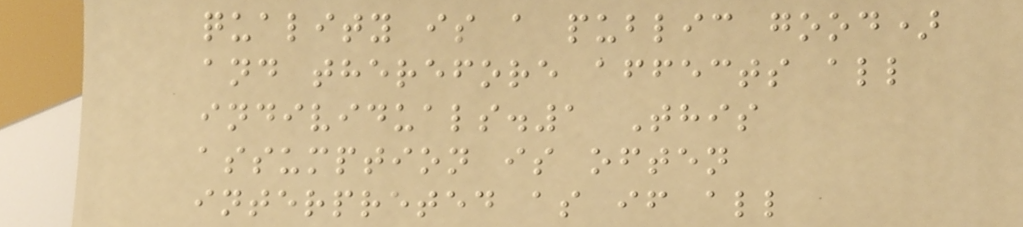quality is a public good)
and therefore affects all
individuals.1 This
assumption is often
interpreted as if all
